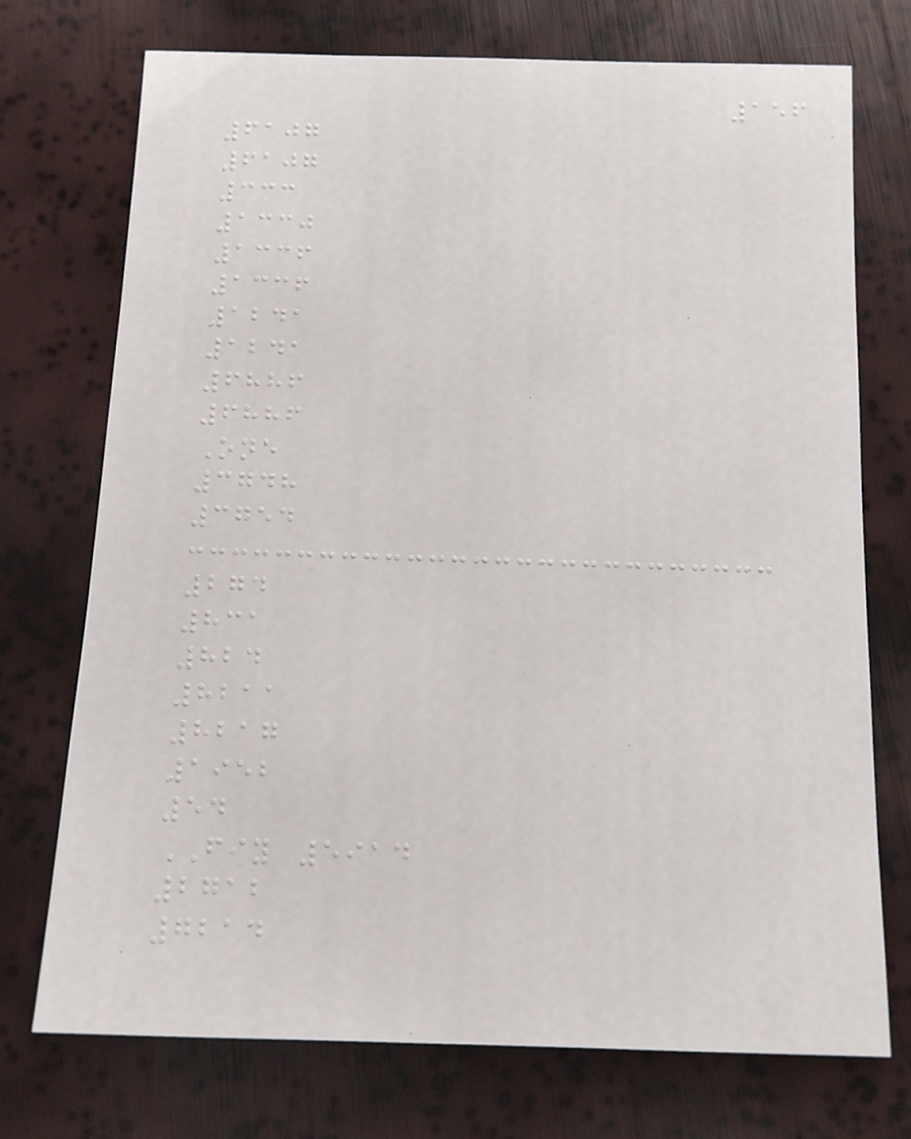156
6107
6107
333
1330
1336
1336
1241
1241
6886
6886
One
3748
3754
274
831
824
8211
8217
1952
54
FIY 5914
2712
7214
